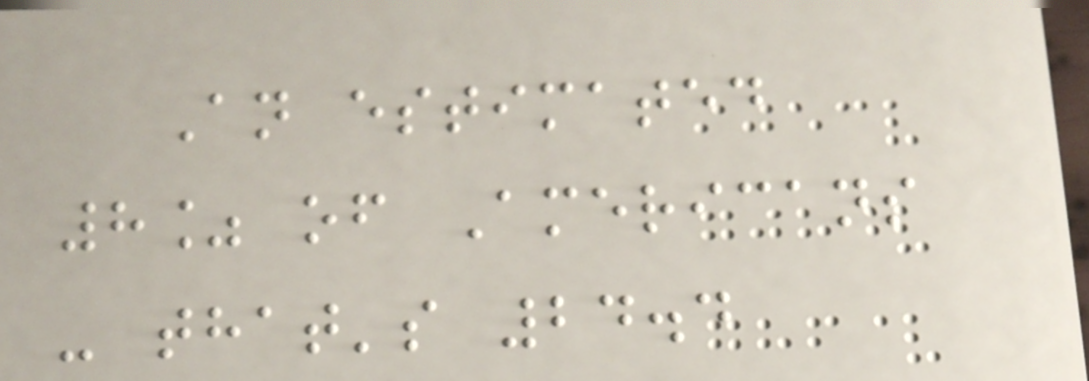An estimated
8% of Americans
- that's 24.4
